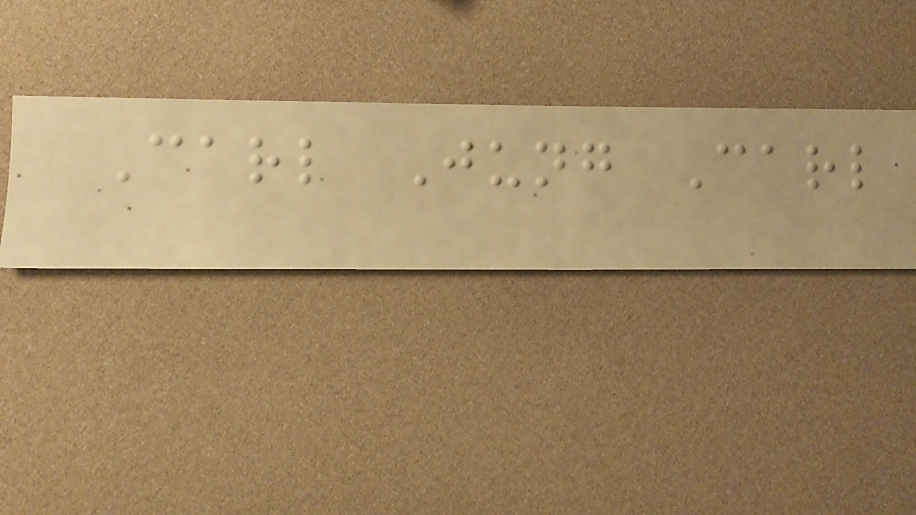Carl Jung Carl
